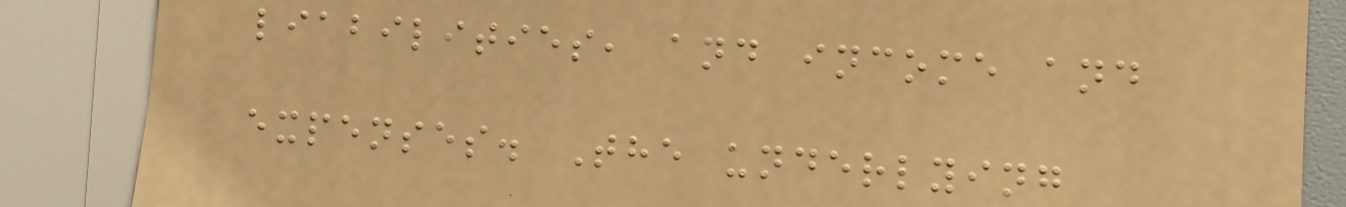liabilities, and income and
expenses. The underlying
